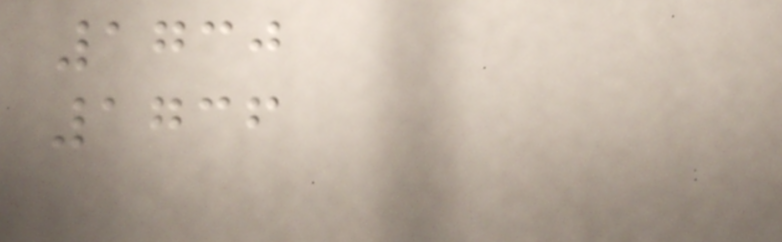1730
1736
